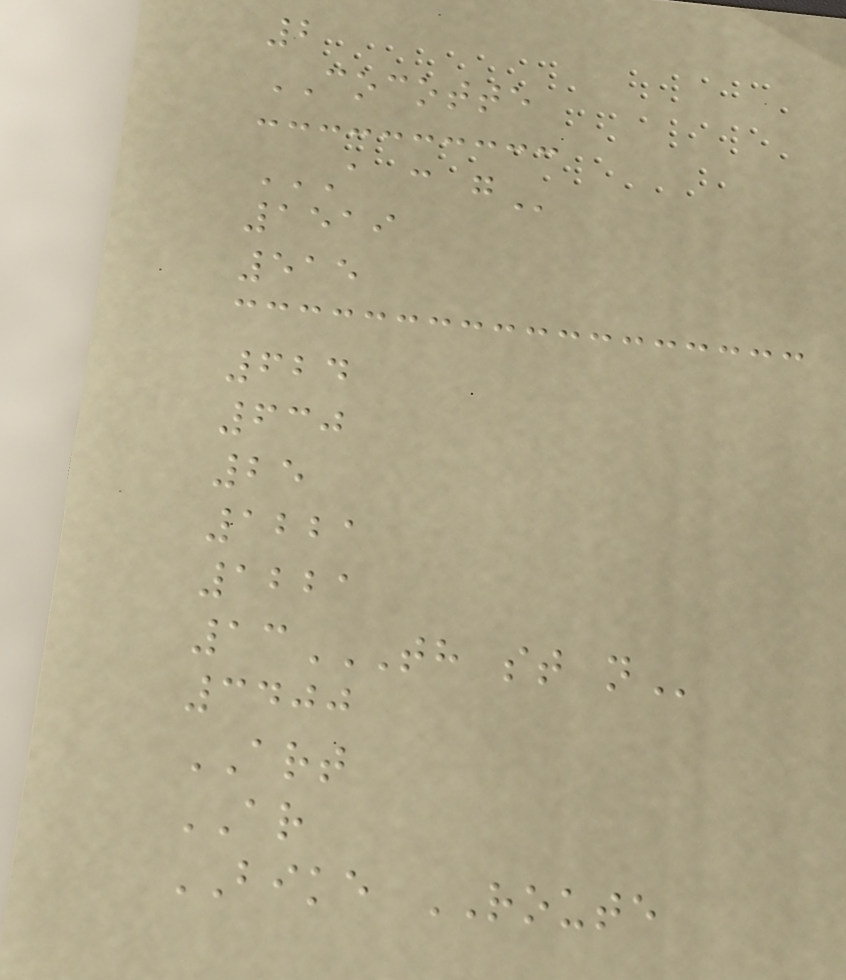2
COCOTTE
A C G
1519
515
624
630
25
1221
1221
13TH ST N
3400
ART
AR
BIKE ROUTE
